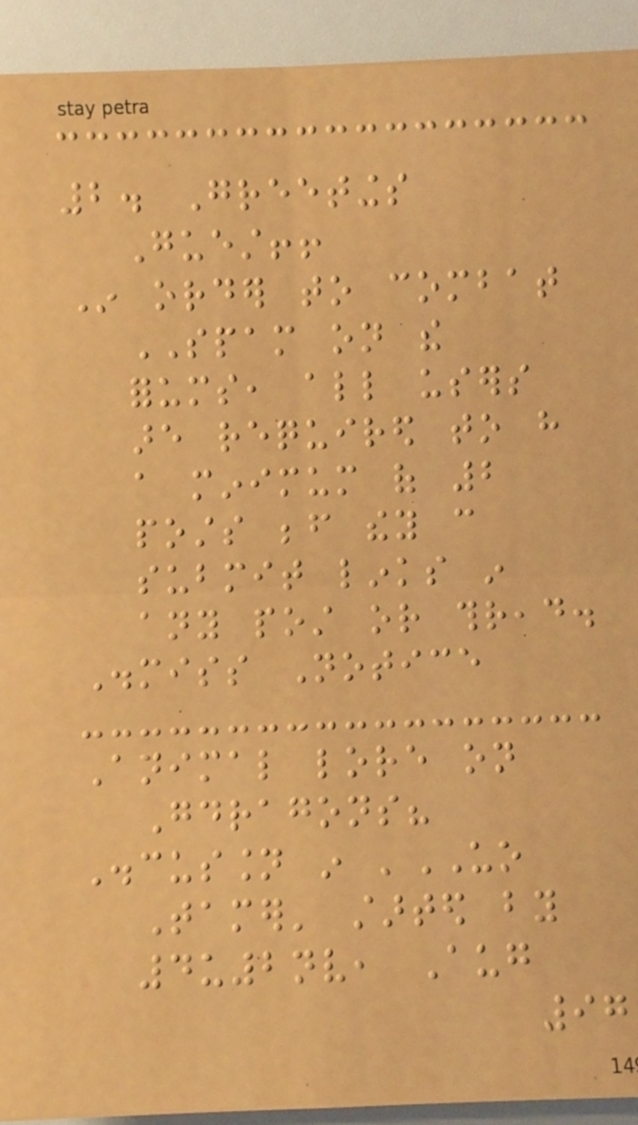2. Greetings
Guest!!
In order to combat
SPAM on the
forums, all users
are required to have
a minimum of 2
posts before they can
submit links in
any post or thread.
Dismiss Notice
Animal lore on
Gdragons?
Discussion in 'UO
Tamer' started by
4u2nv, Aug
97
